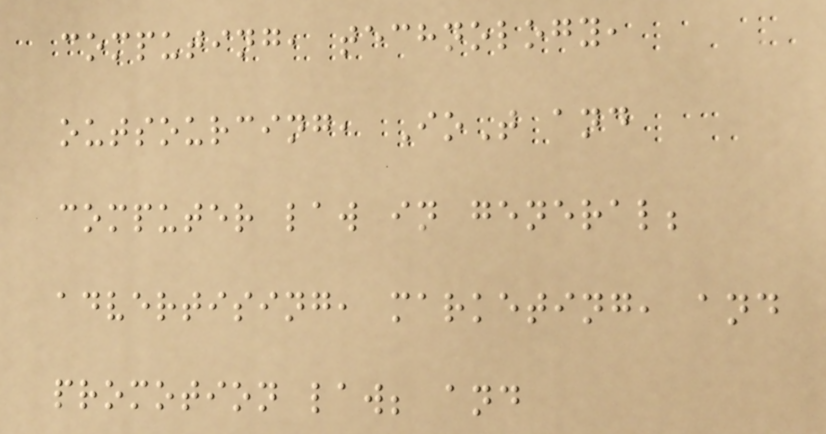computing, technology,
outsourcing, IoT and
computer law in general;
advertising, marketing, and
promotion law; and
